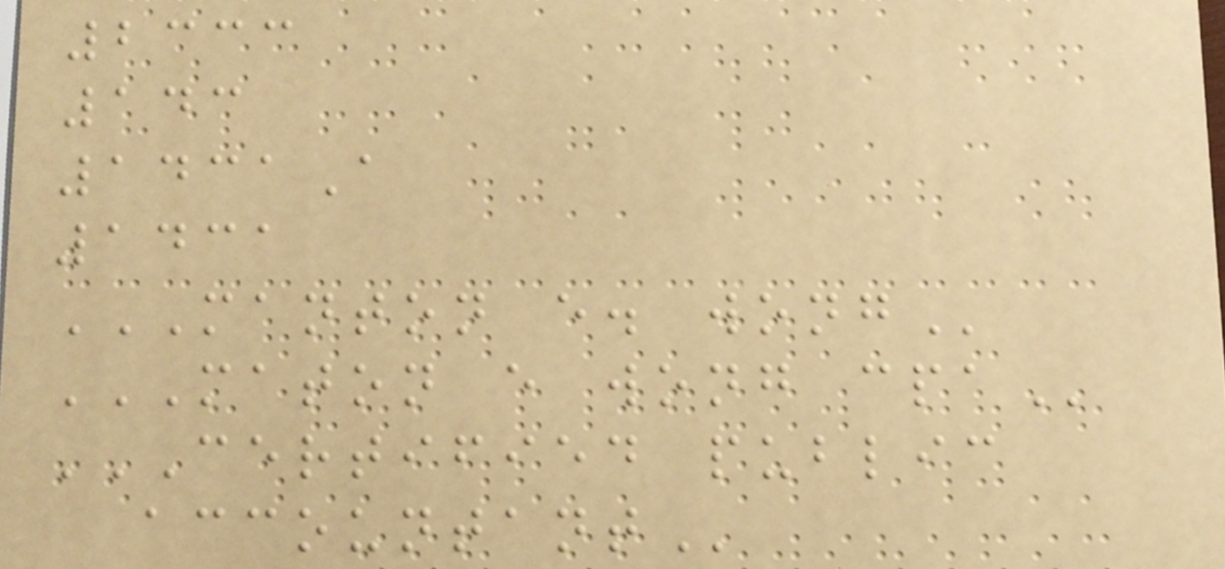2333
143
1431A
1431
MANTON E. WONG
MATON E WONG CPA
CERTIFIED PUBLIC
ACCOUNTANT
